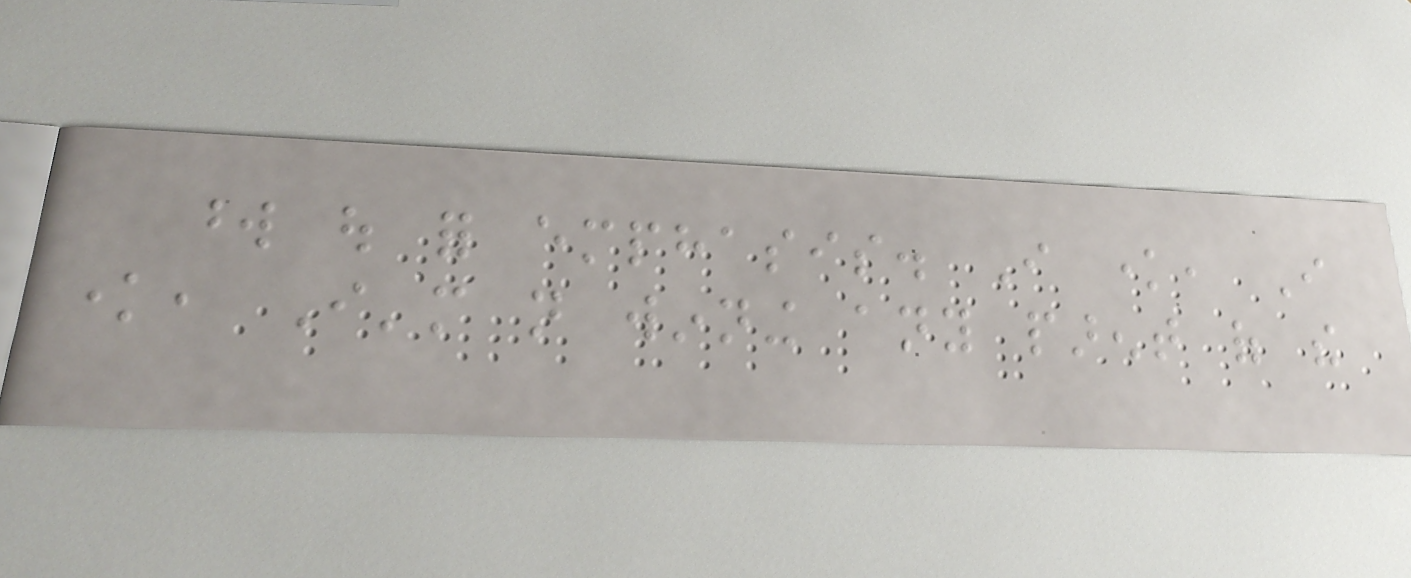word out for emphasis. I know, I
know, I'm not winning any parent of the
